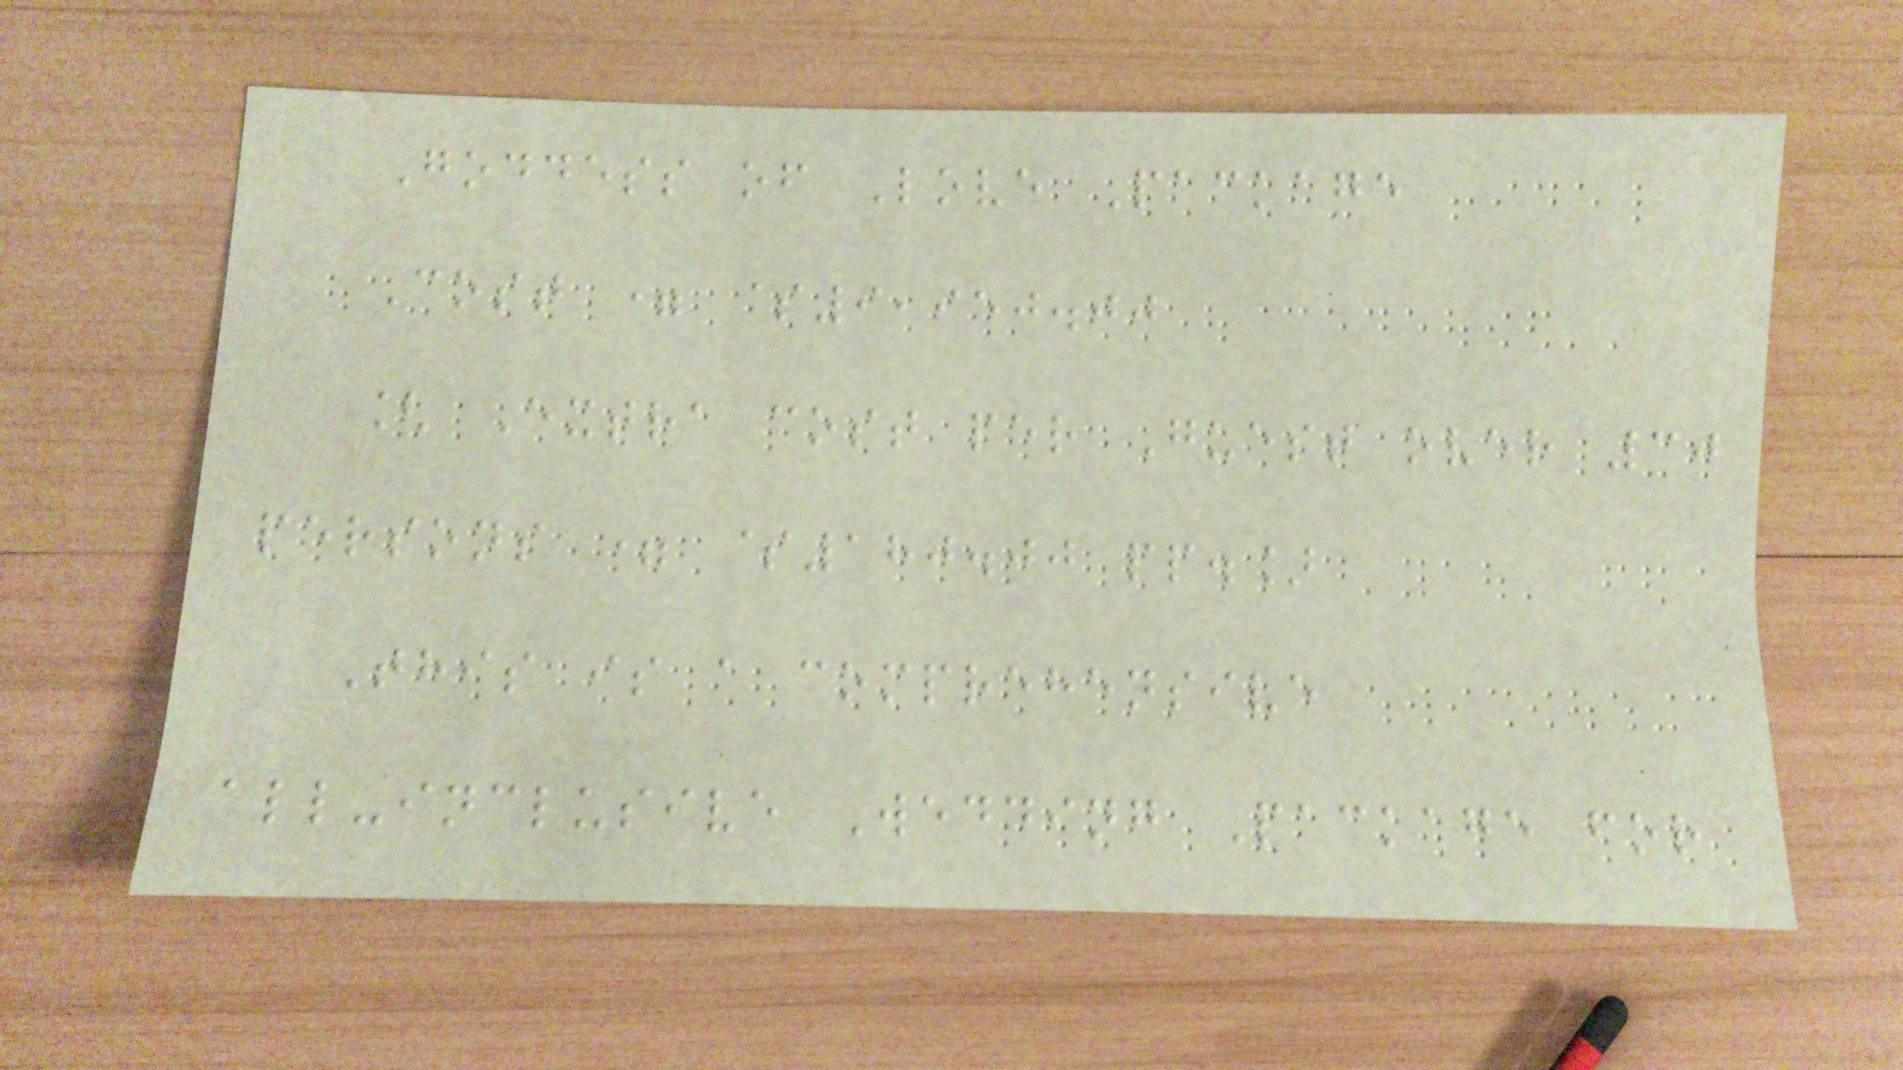Goddess of Love Package
Cost = $9,950.00
[ Extra cost per Guest over 30
persons = $180.00 pp.]
This is a comprehensive
all-inclusive Wedding Package for
